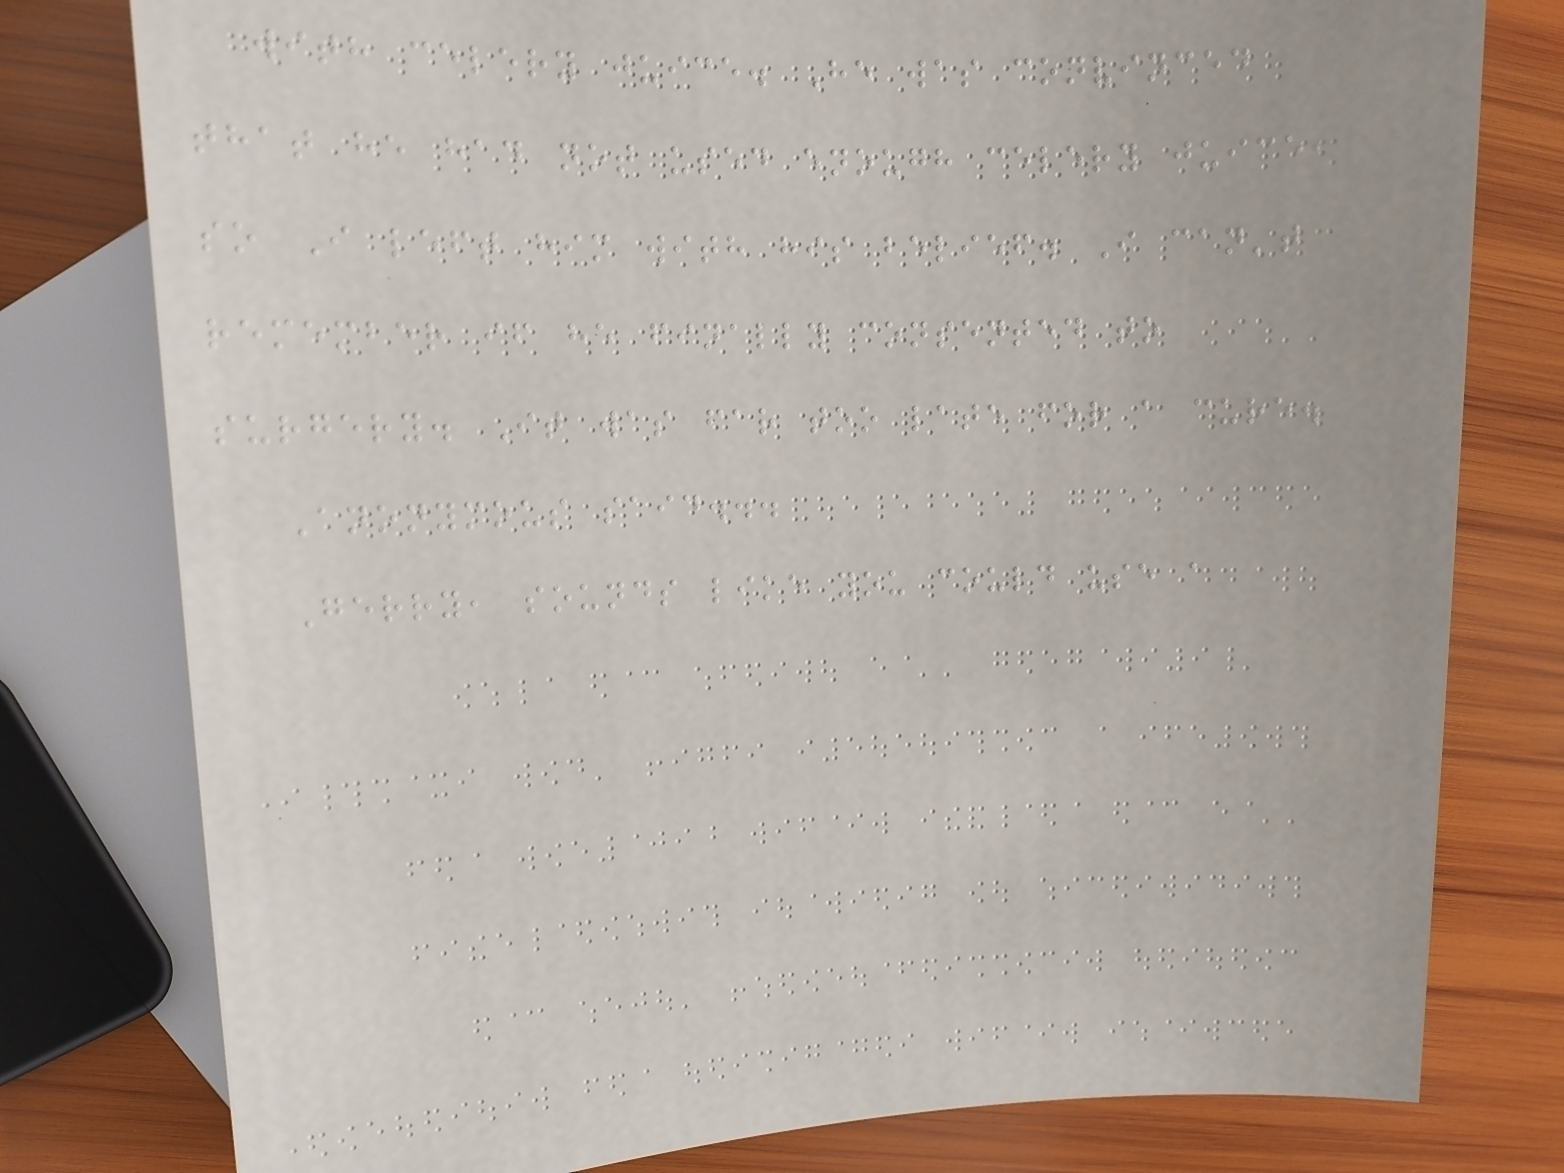with celery juice. He was convinced
that he had not used enough celery juice,
so I left him with his belief. I can't
remember if he finally consented to
surgery. It was far too late for a cure.
Anonymous said...
Gerry, sounds like you could use a
